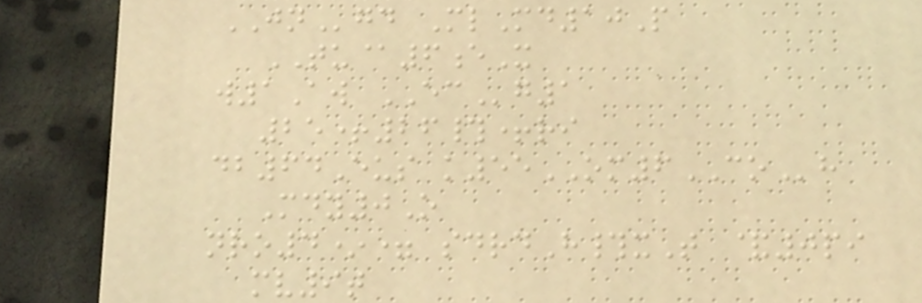JNgd MlMd10P
TU@6eX
w1Aw ECg1
25+26#+ri
db64Eus k55OM6COh
Mdy0O
nro4*= sdrdH#xT &0pi
mv9t
